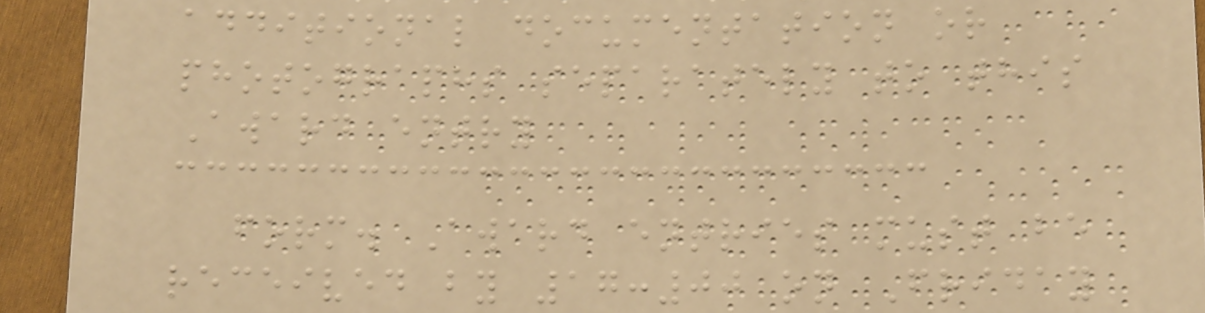additional documentation or
photographs separately to this
Award entry
form. Award entries must be
received by 17:00 on Friday
